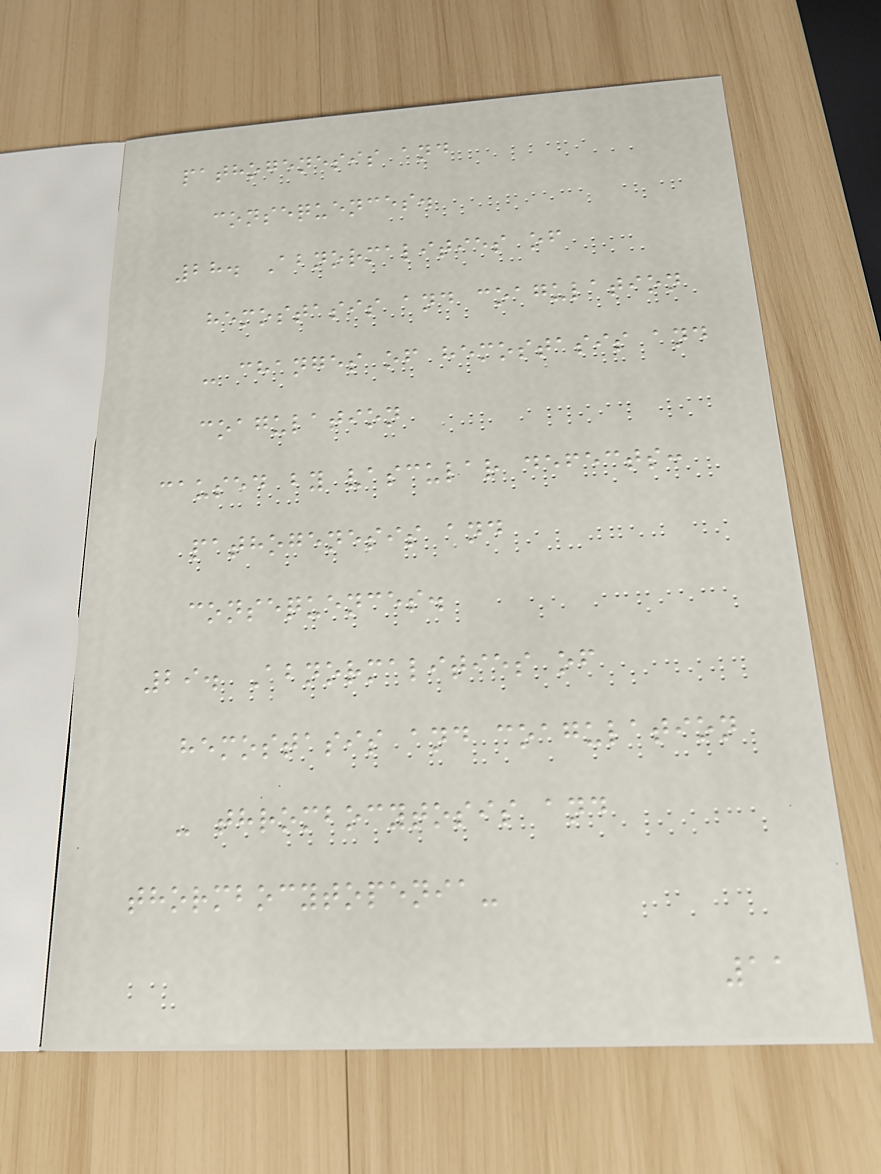pathogenesis and
consequences.
28. Abnormalities of
hemostasis and coagulation
- changes of hemostasis and
coagulation
caused by vascular defects:
pathogenesis and
consequences.
29. Abnormalities of
hemostasis and coagulation
- thrombocytosis and
thormbocytopenia-
11
